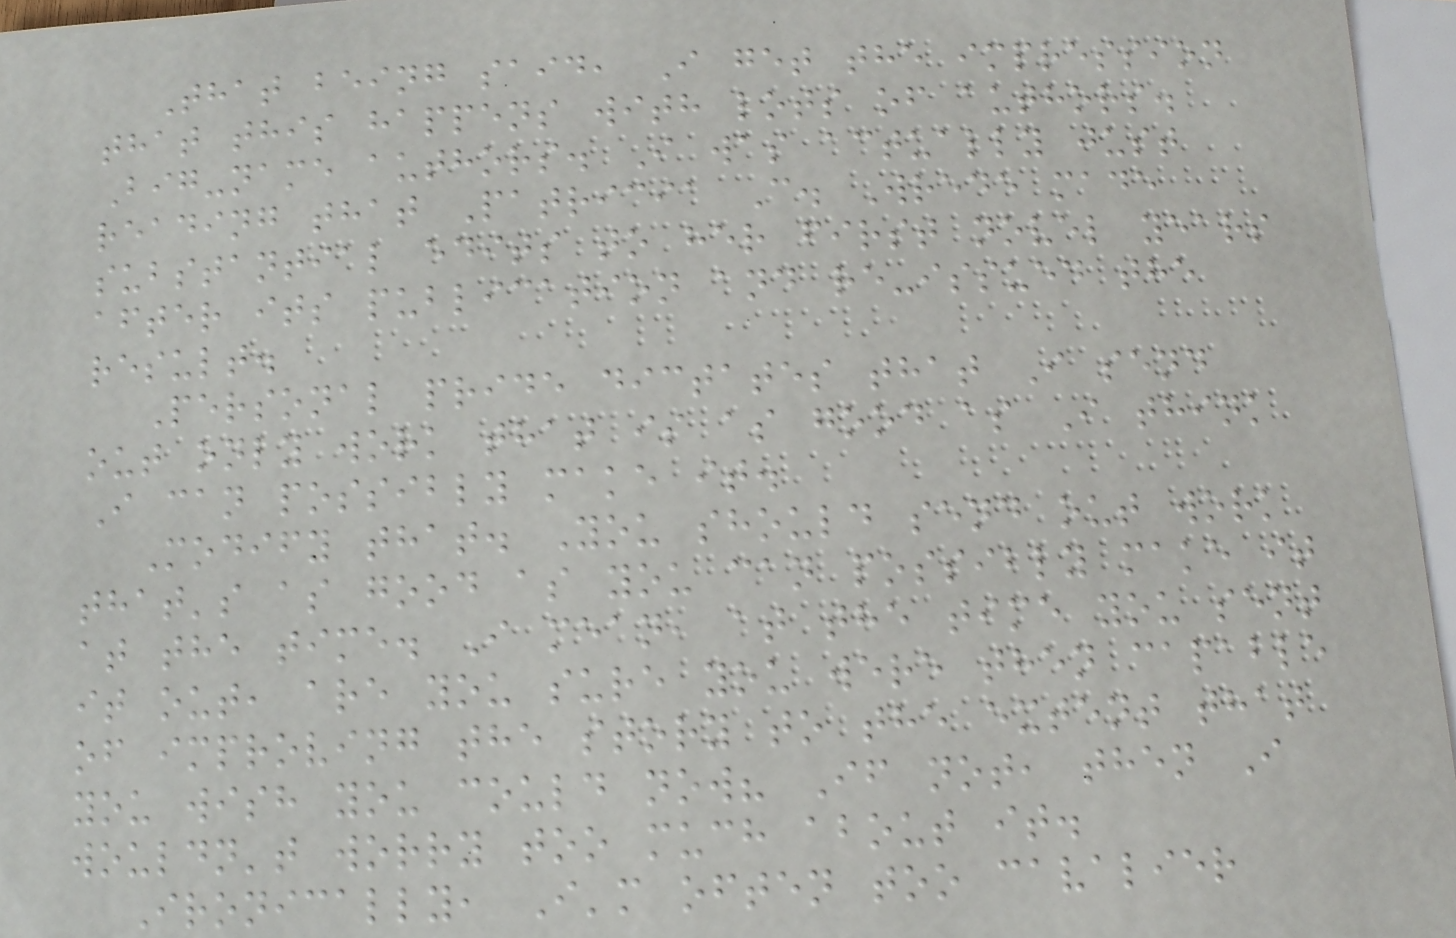That being said, I get the impression
that this happens with lots of authors.
Big-name authors. I was actually just
reading that Patricia C. Wrede made
substantial edits to her first novel years
after its publication and re-issued the
result.
Personal pride dictates that I send
out only work that is as good as I think
I can possibly make it.
Modify that. You should send out work
that's as good as you can possibly make it
at the time. I mean, at the time you sent
it out, are you sure you were then capable
of improving the story to the extent that
you wish you could now? If not, then I
wouldn't worry too much about it.
Ironically, I'm often too cavalier
